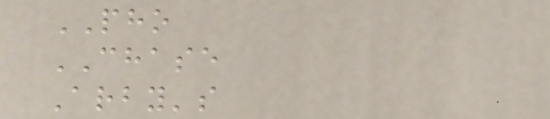PHO
CHASE
Arby's
